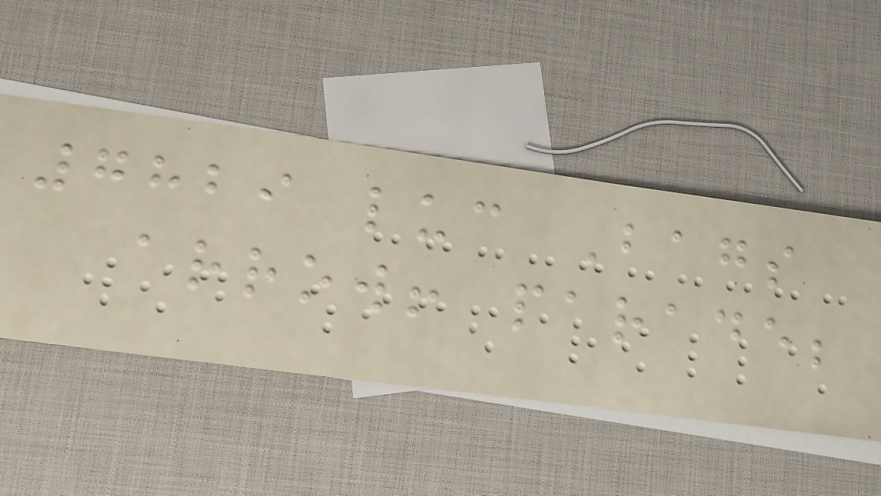7829 luc Bags
arrow! parade;
